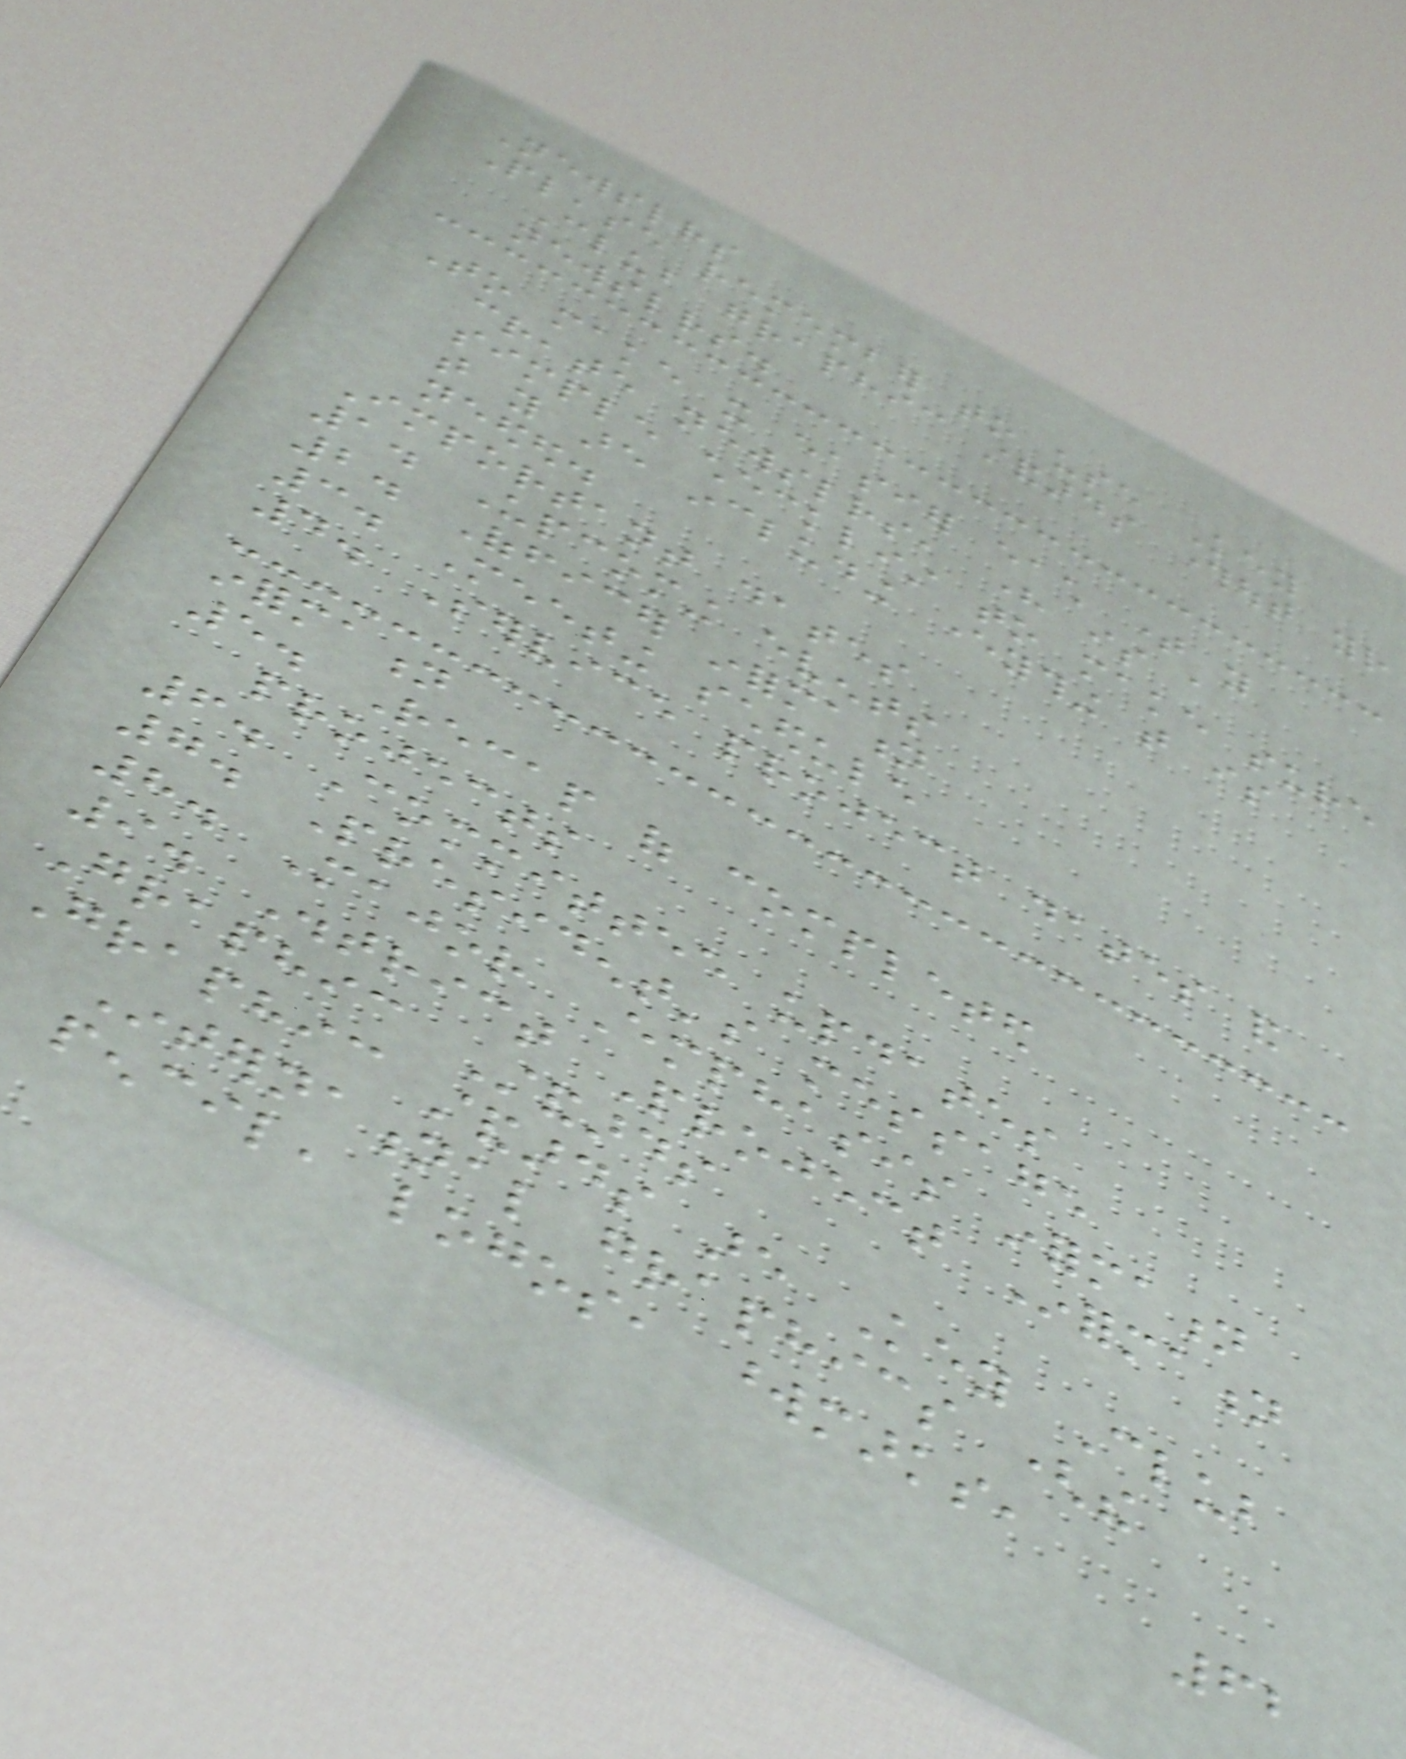Newsletters
Please remember to use Key
Club graphic standards throughout your
newsletters.
To make it easier each time you
create newsletters, here is a
simple checklist to make sure
that you are including everything that is
needed.
Important dates
1. Upcoming events
2. Officer information
3. Meeting schedule
4. Service project dates and
information
5. Recap of completed
projects
6. Committee updates
7. President's message
8. Major Emphasis information
9. District Project Information
Graphic Standards
Graphic standards are Key Club
International graphics (the
pencil, logos, wordmarks,
62
